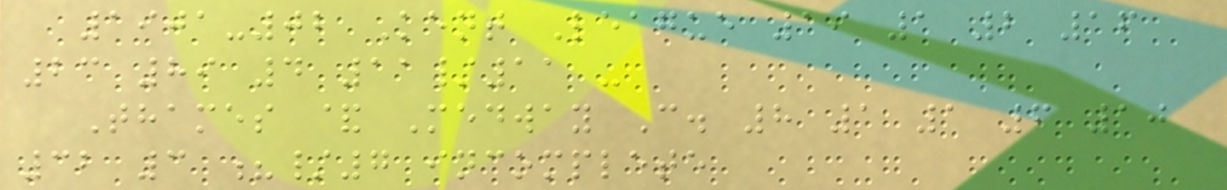1901-02 Kent League 19 1 2 16
23 89 4 11/11 -
Thames & Medway C. 8 1 1 6 10
32 3 ?/7 incomplete
